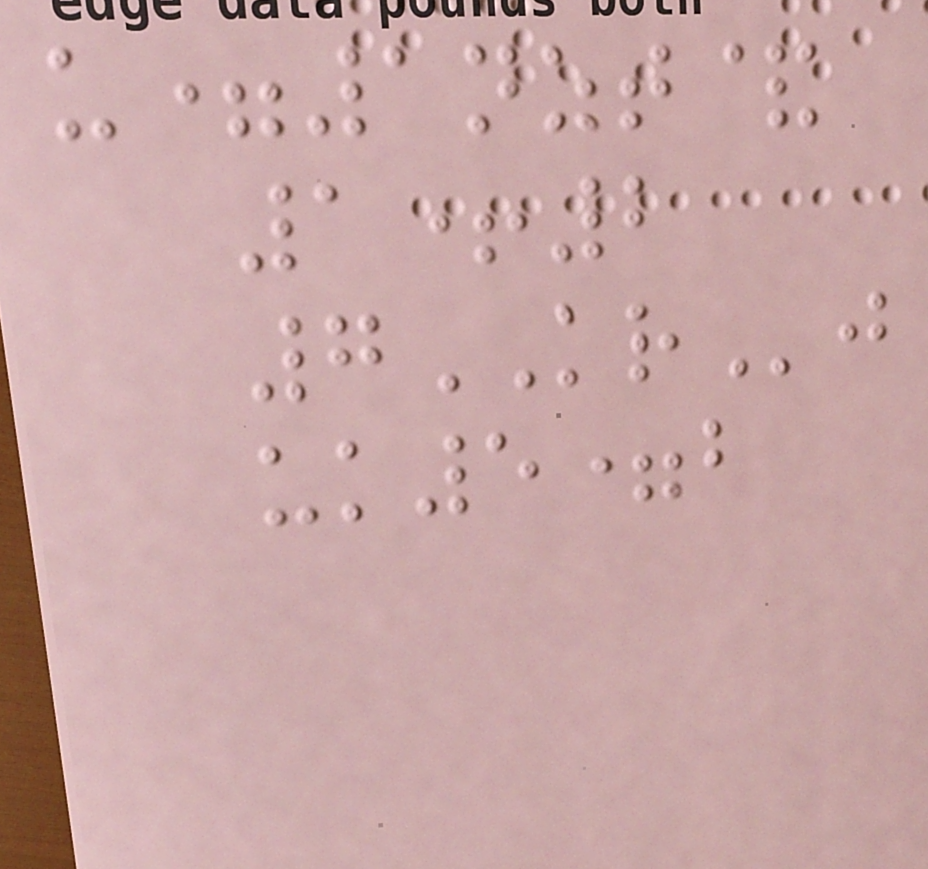u=1nzt&
1+2
7KRj
uk5=b
